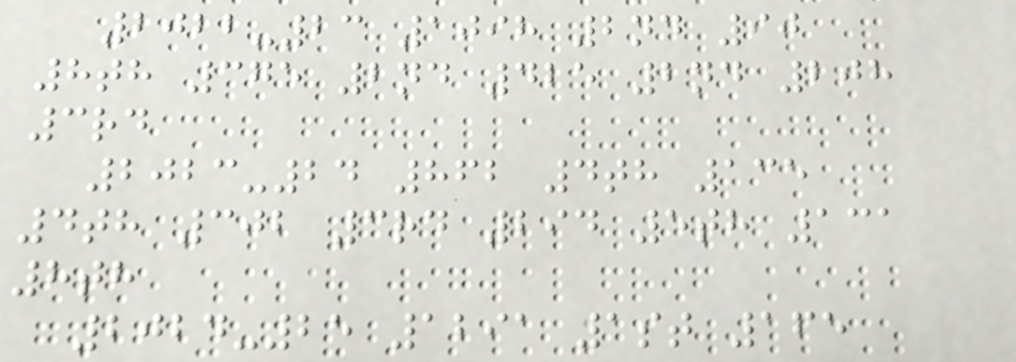2022-23 1098 2nd 90
8th 375 2nd 425 2nd 208
3rd
2023-24 862 4th 135
4th 302 3rd 294 5th 131
8th
2024-25 1291 1st 165
